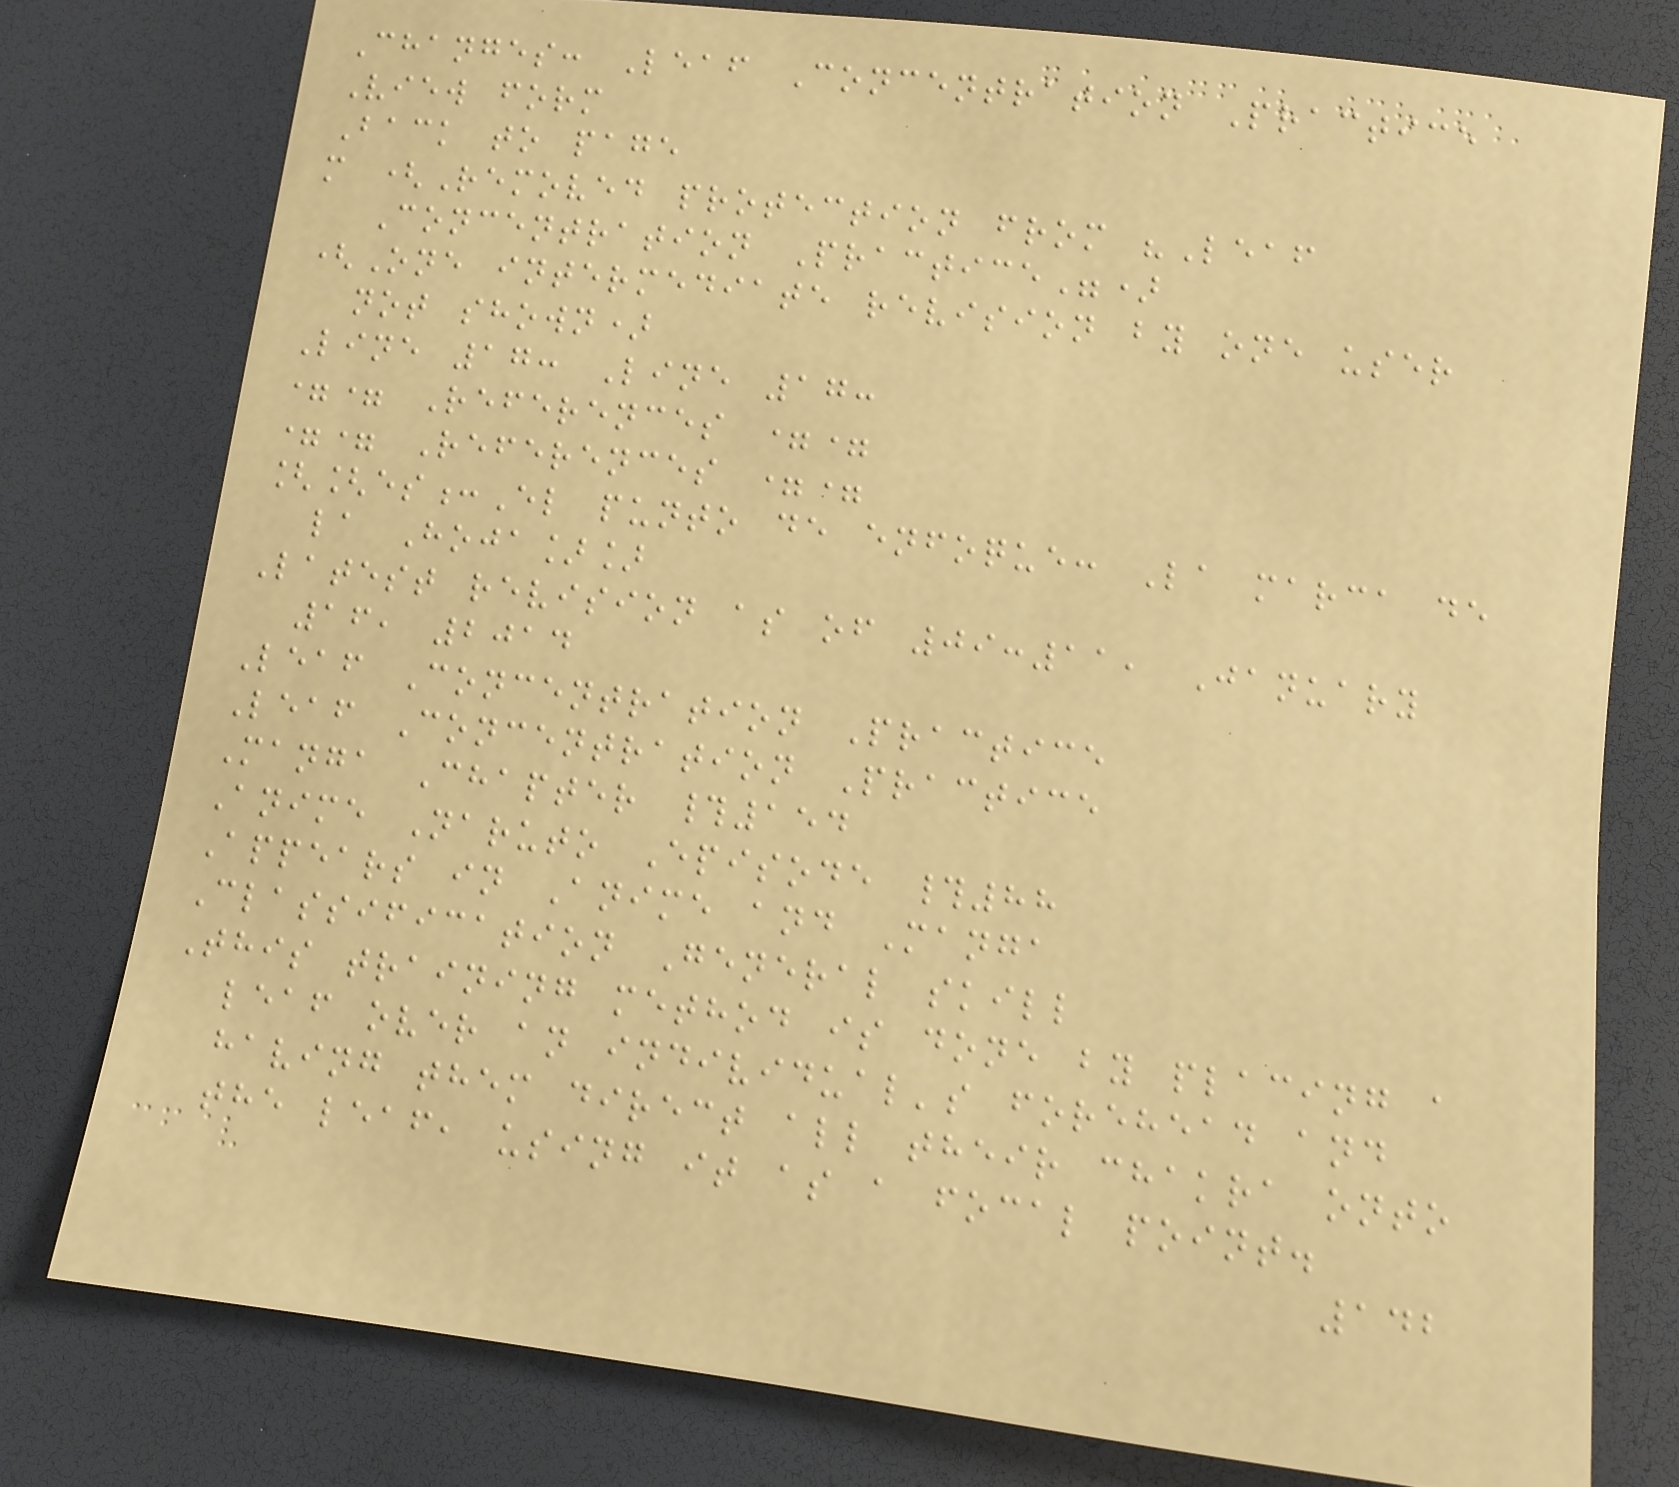Changes: Leaf Concentration Practice
View form
Back to page
m (Removed protection from "Leaf
Concentration Practice")
(One intermediate revision by one user
not shown)
Line 17: Line 17:
== References ==
== References ==
[[es:El punto de enfoque: La marca de
la Hoja]]
Latest revision as of 09:11, January
16, 2014
Leaf Concentration Practice
Leaf Concentration Practice
Manga Chapter #154
Anime Naruto Episode #88
Appears in Anime and Manga
Classification General skill
This training method is done by placing a
leaf over an individual's forehead and
having them direct all their chakra onto
the leaf, using it as a focal point.
142
